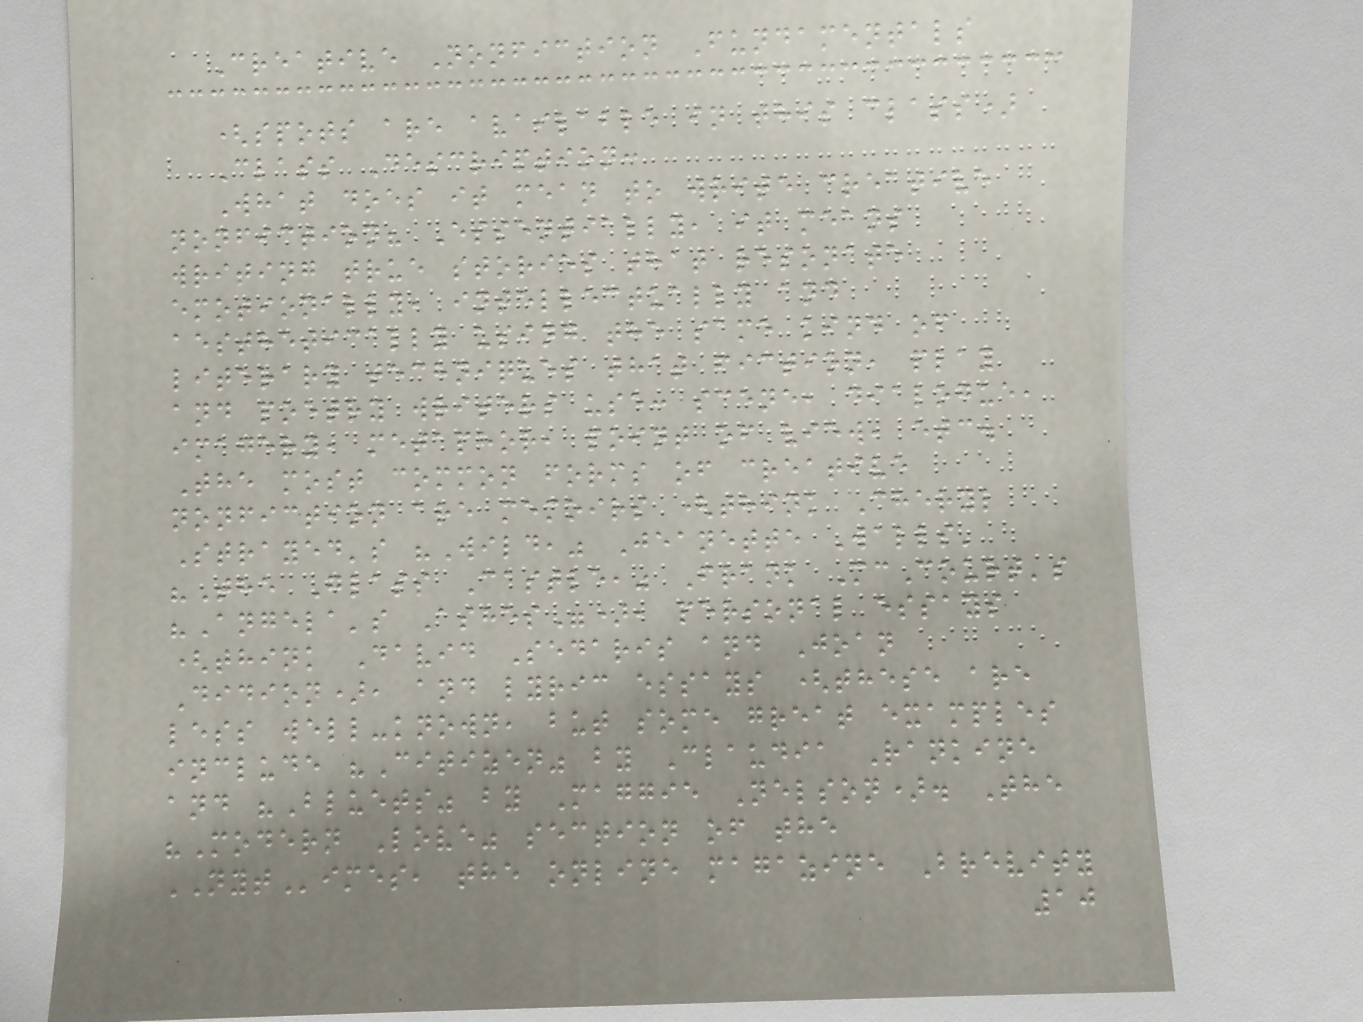Creative Nonfiction Fundamentals
(spots are available in this class)
Class Description:
What does it mean to write creative
nonfiction? Essentially, it means
writing true stories that resonate
emotionally, intellectually and
aesthetically using the same kind of
literary techniques that fiction, play
and poetry writers use: scene, dialogue,
imagery, metaphor, point of view, etc.
The most common forms of creative
nonfiction are memoirs (think Cheryl
Strayed's "Wild," Jeanette Walls'
"The Glass Castle," Frank McCourt's
"Angela's Ashes"), personal essays
(think David Sedaris and Joan
Didion), and lyric essays (these are
less well-known, but some great examples
include "Citizen" by Claudia Rankine
and "Bluets" by Maggie Nelson). The
"Modern Love" section of the
NYTimes, the online magazine Brevity
10
